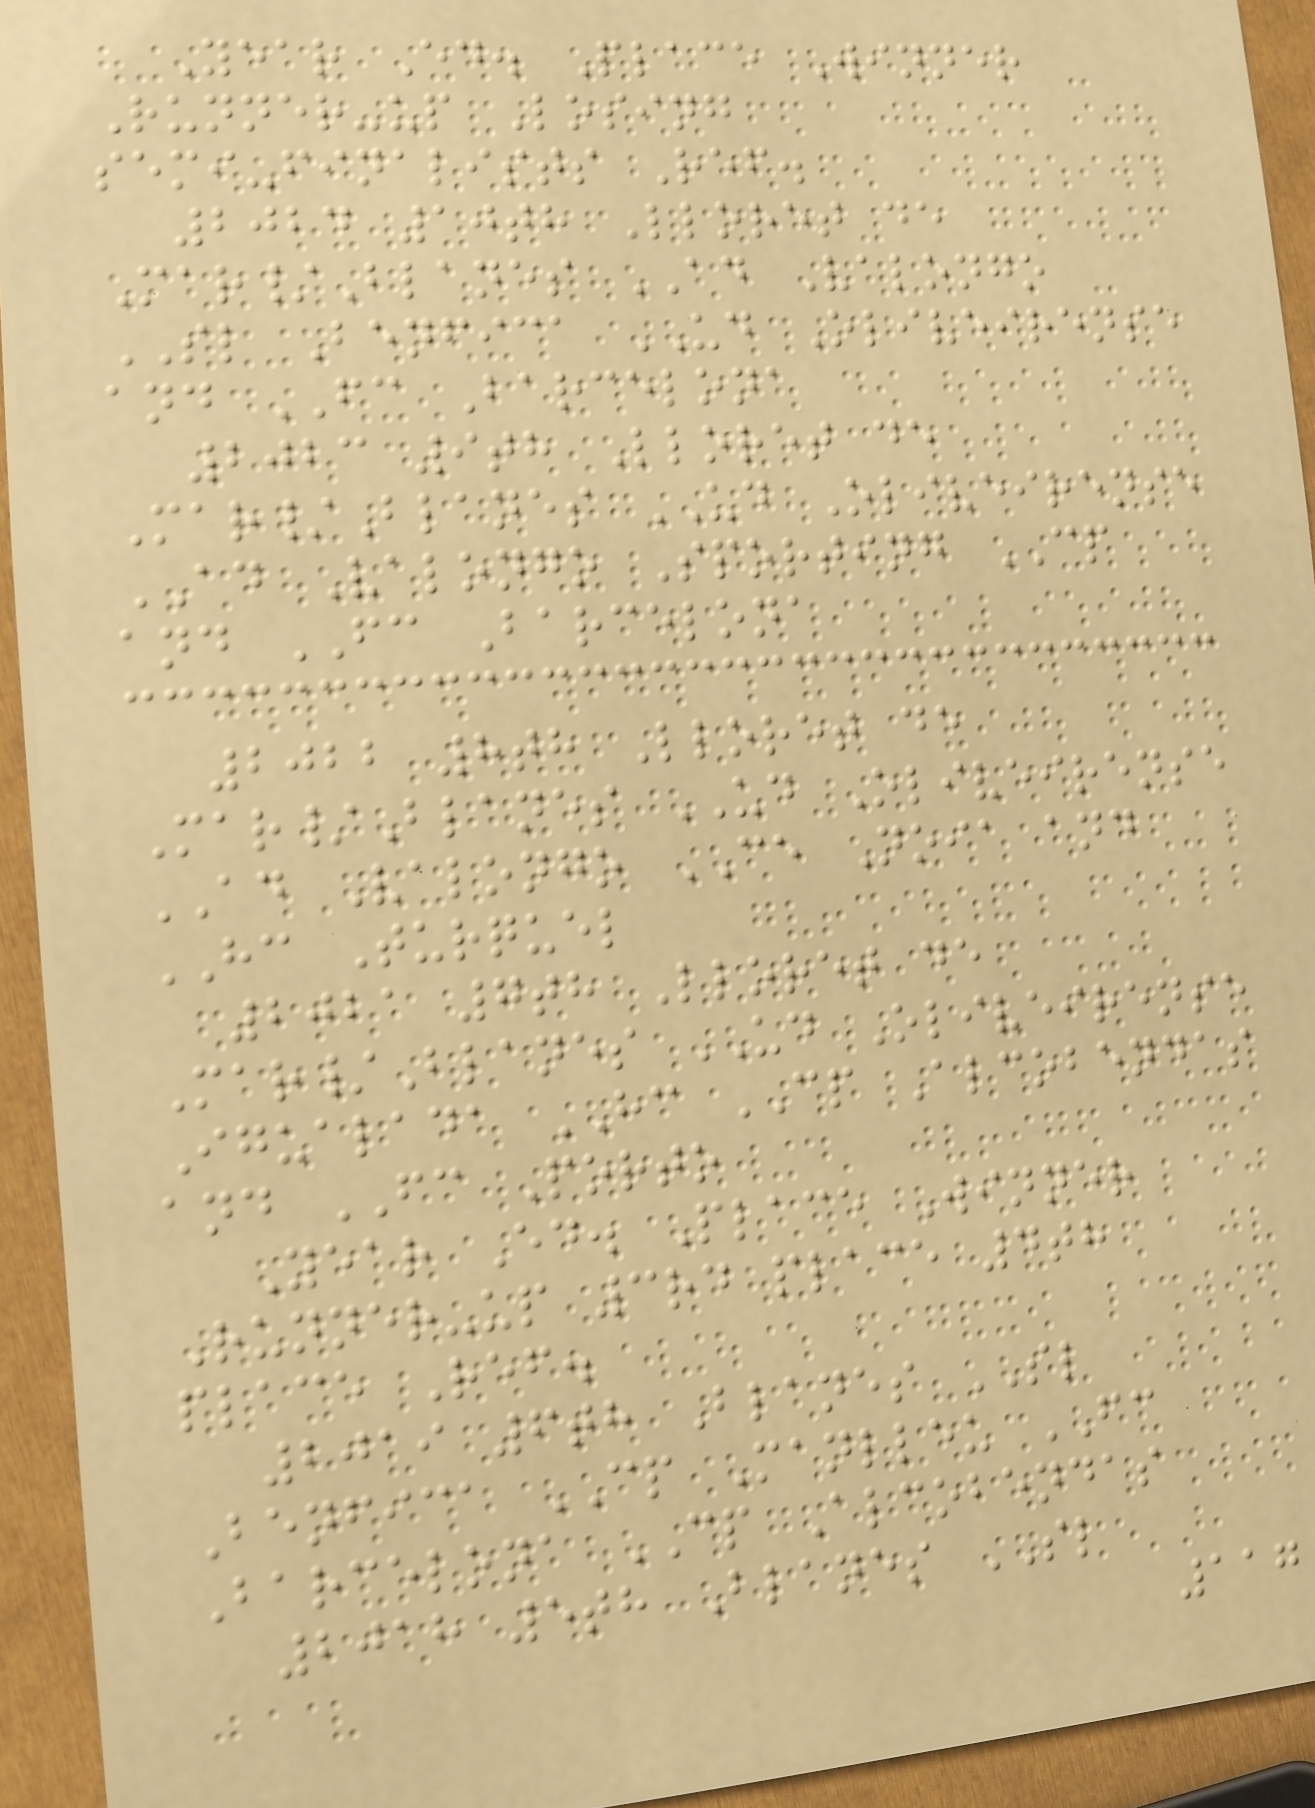Year Ed. Place Winner
Runner-up Losing
semi-finalists Ref.
2024 10th Lloret de
Mar/Blanes AD Valongo
SL Benfica UD Oliveirense
and FC Barcelona
2023 9th Lloret de
Mar/Blanes UD Oliveirense
AD Valongo Sporting CP
and FC Barcelona
2022 8th Lloret de
Mar/Blanes UD Oliveirense
AD Valongo CE Noia and
HC Turquel
2021 7th Lloret de
Mar/Blanes UD Oliveirense
Igualada HC CP Alcobendas
and FC Porto
Year Ed. Place Winner
Runner-up 3rd place 4th
place Ref.
2019 6th Blanes SL
Benfica CP Manlleu FC
Barcelona CP Alcobendas
2018 5th Blanes SL
117
